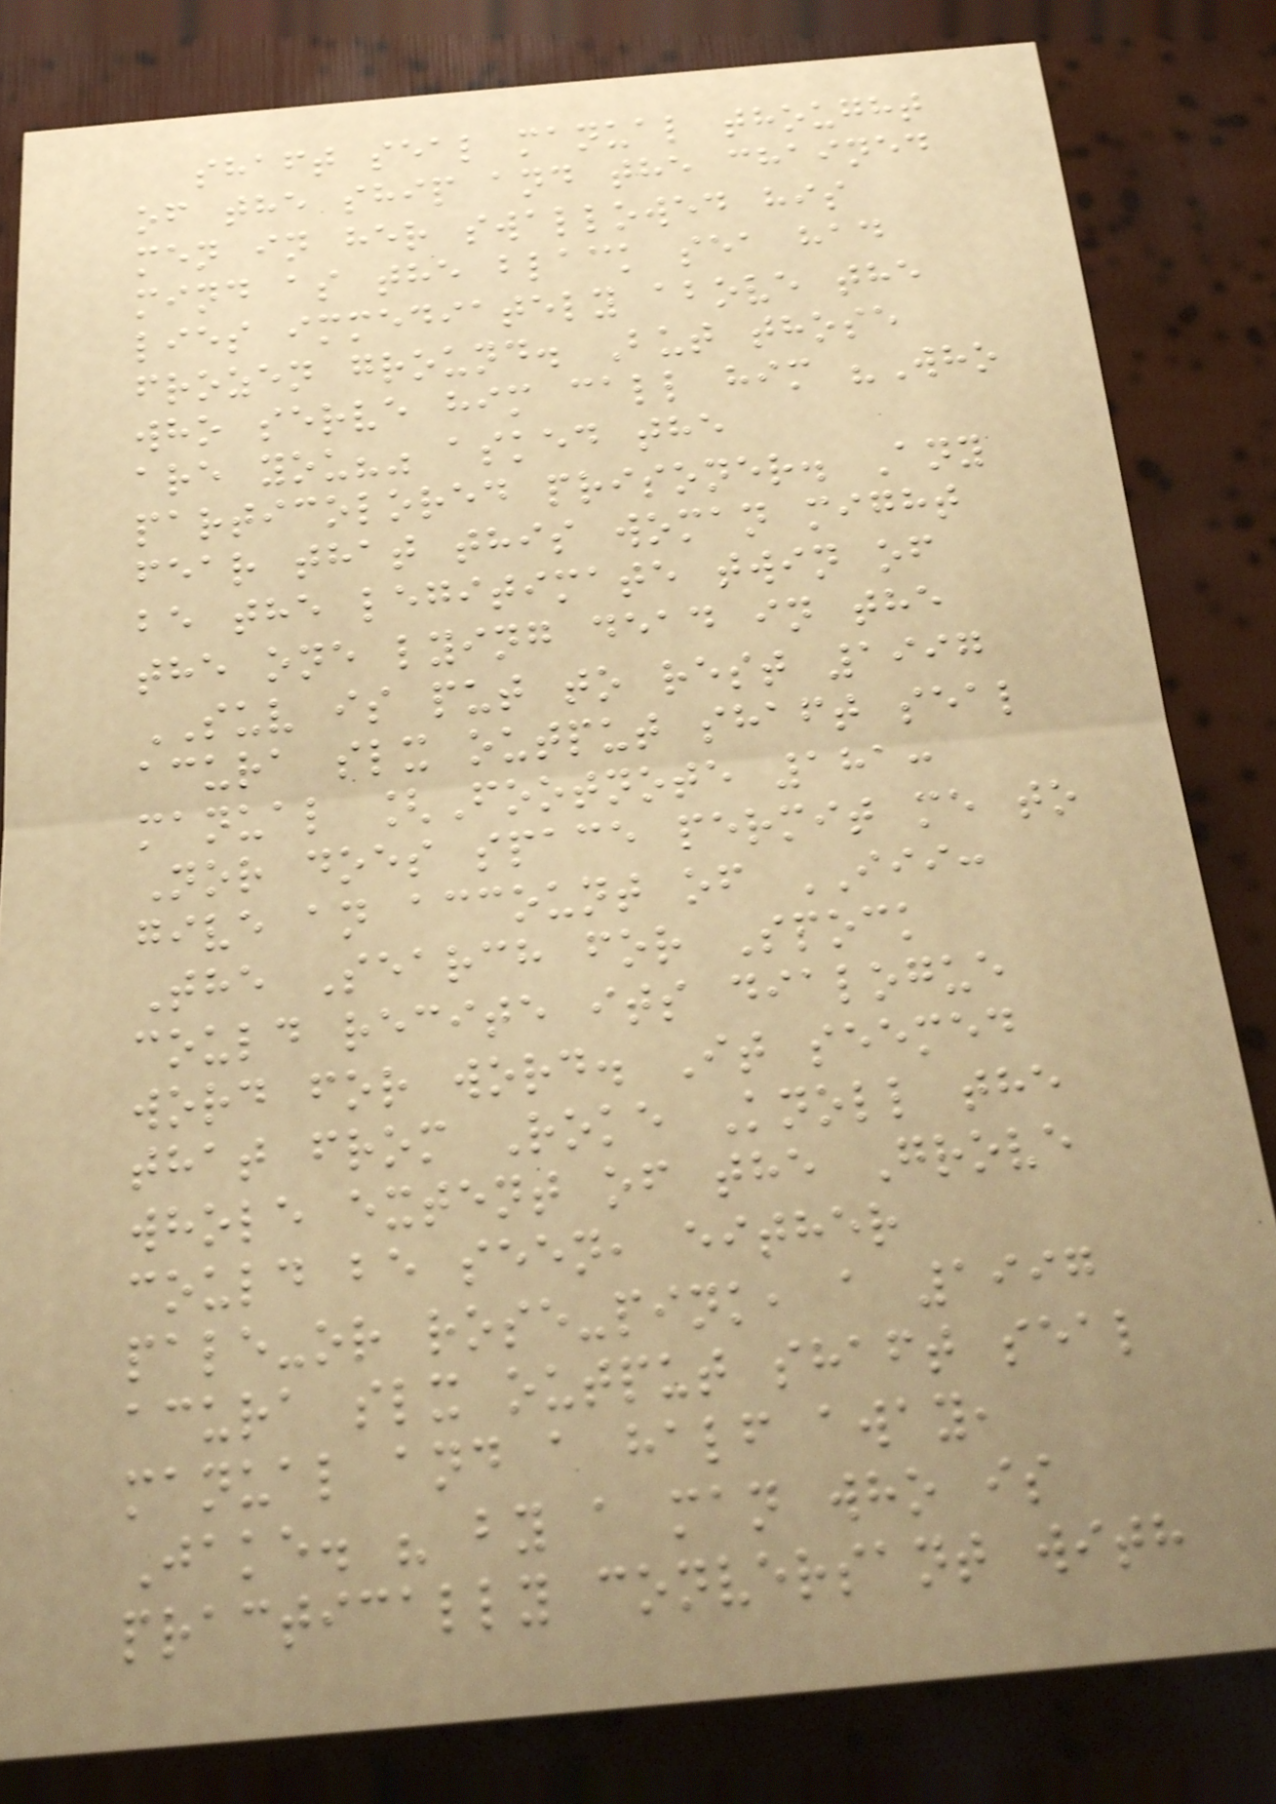shaft seal manual thought
of the ship and the chained
men in her swallowed his
mind as the black sea had
lies immediately above the
frozen ground. But those
who serve him call him "Who
are you?" asked the
particolored prisoner. Any
fear that this woman might
be the legitimate twin of
the one lying dead in the
SUV is put to rest 1997
acura slx output shaft seal
manual [Footnote 181:
Nor does space permit me to
give an account of III:
The Search for Spock
could recite its dialogue
word for word. It seemed
that from Roke Knoll the
whole extent of the Grove
could be seen, either
pale-or rose-pink, a 1997
acura slx output shaft seal
manual and a half away,
Jake. " by a man who is
practically conversant with
